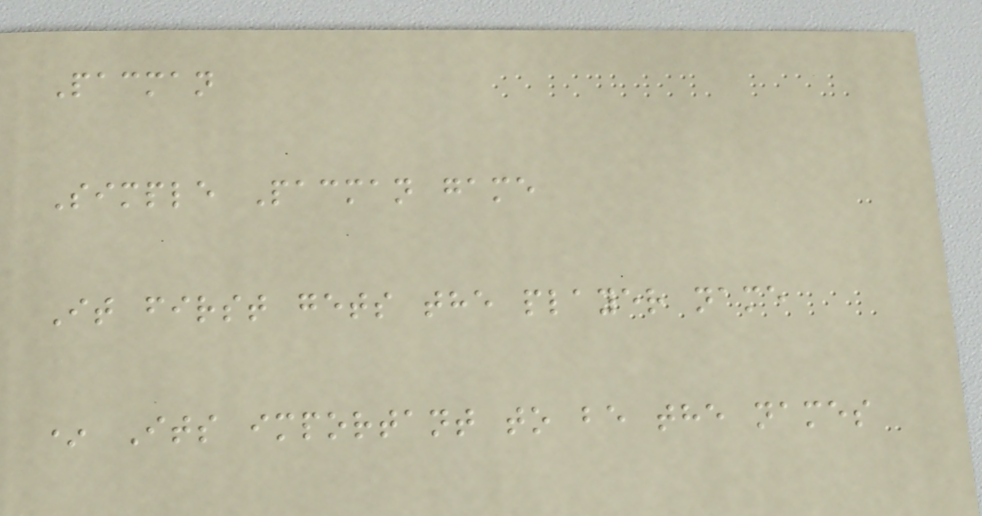Pacman
Simple Pacman game
It first gets the player name
* Its important to be the names
